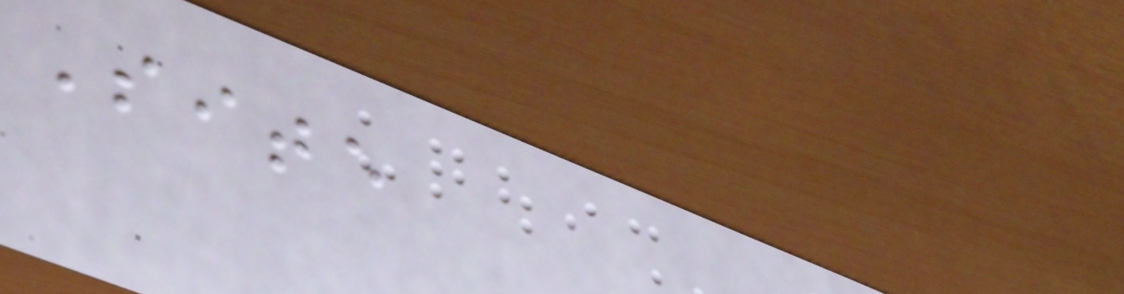Site
